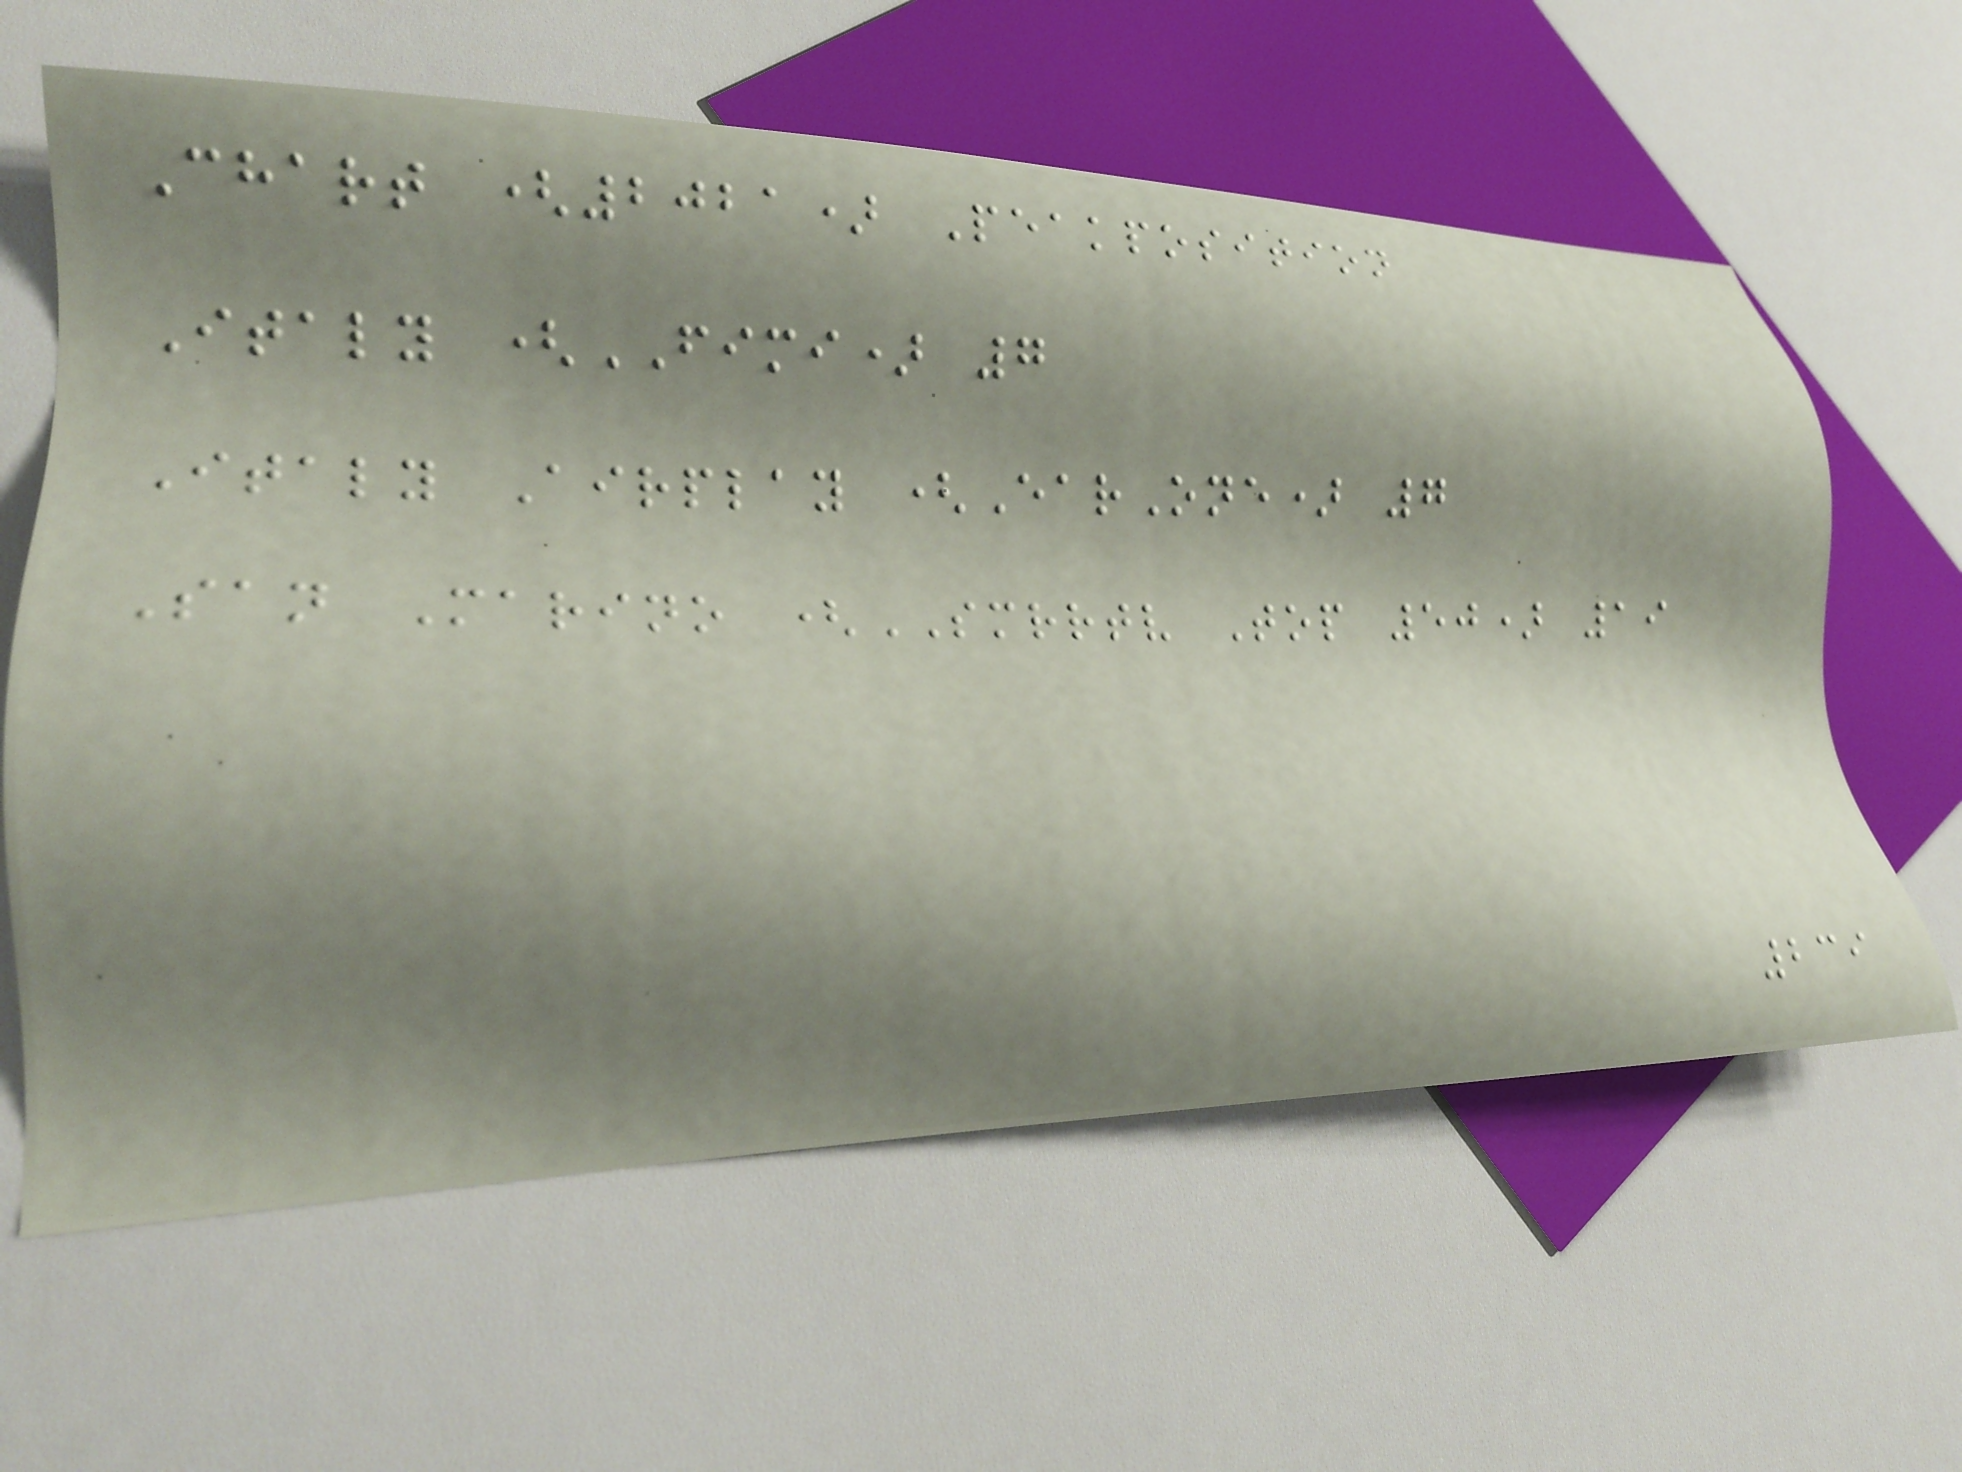Chart (2021) Peakposition
Italy (FIMI) 7
Italy Airplay (EarOne) 7
San Marino (SMRRTV Top 50) 19
239
